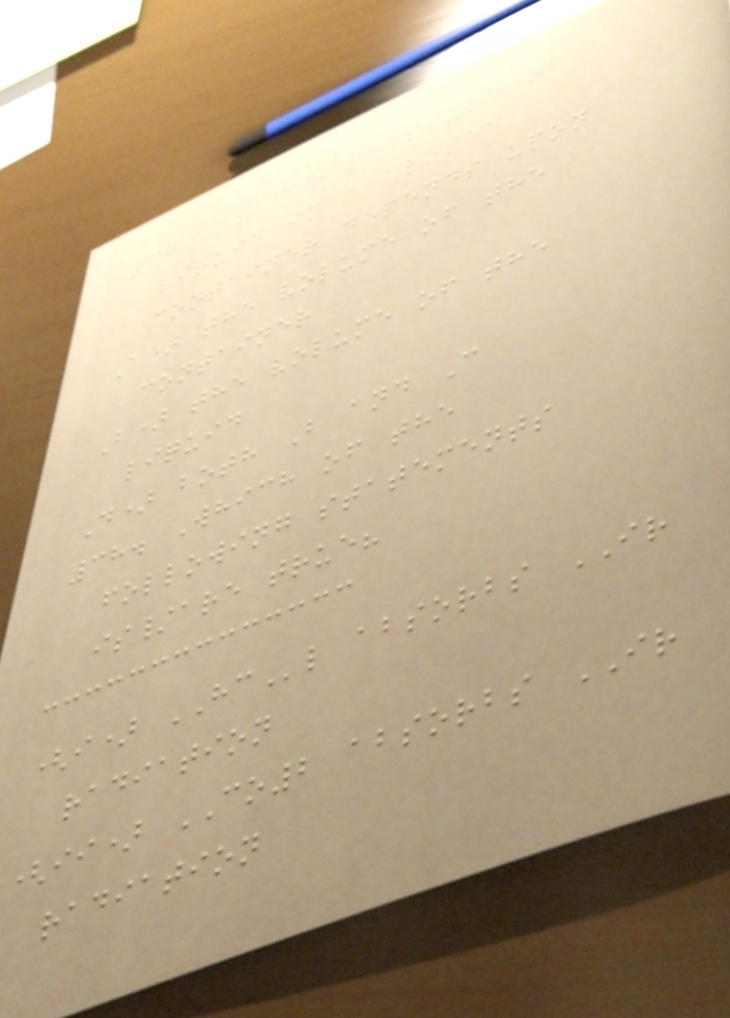37. Vapor pressure of a
liquid in a closed
container depends upon
A) the volume of the
container
B) the volume of the
liquid
D) both B and C
38. Which of the
following statements
is/are true?
(i) HCl absorbs IR
radiation
(ii) CO2 absorbs IR
radiation
